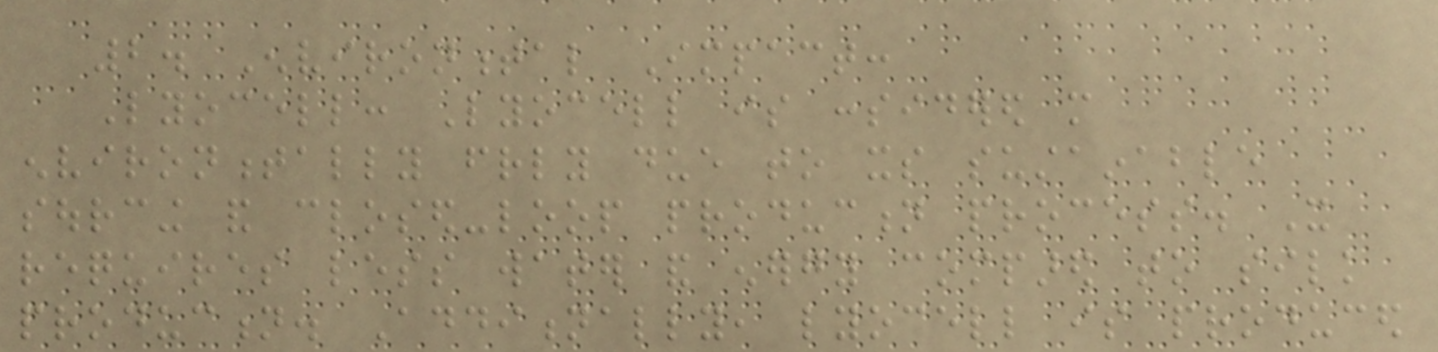2. Environmental Impact:
Lyocell: Lyocell is considered more
environmentally friendly due to its sustainable
sourcing and closed-loop production process. It
requires less water and energy compared to silk
production. Additionally, lyocell is produced
